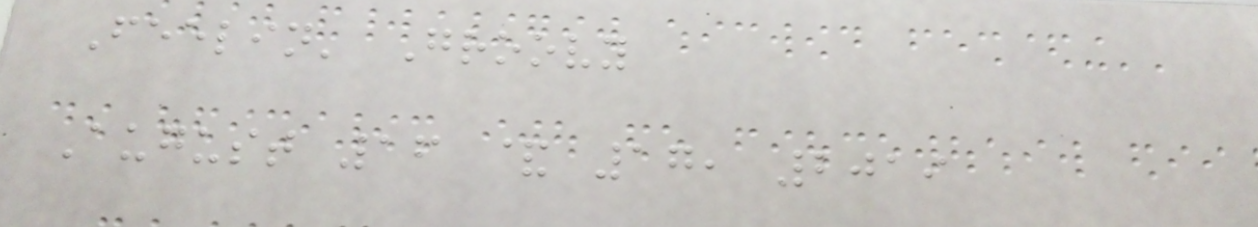Feelin' Groovy
August 16 & 17, 2019
